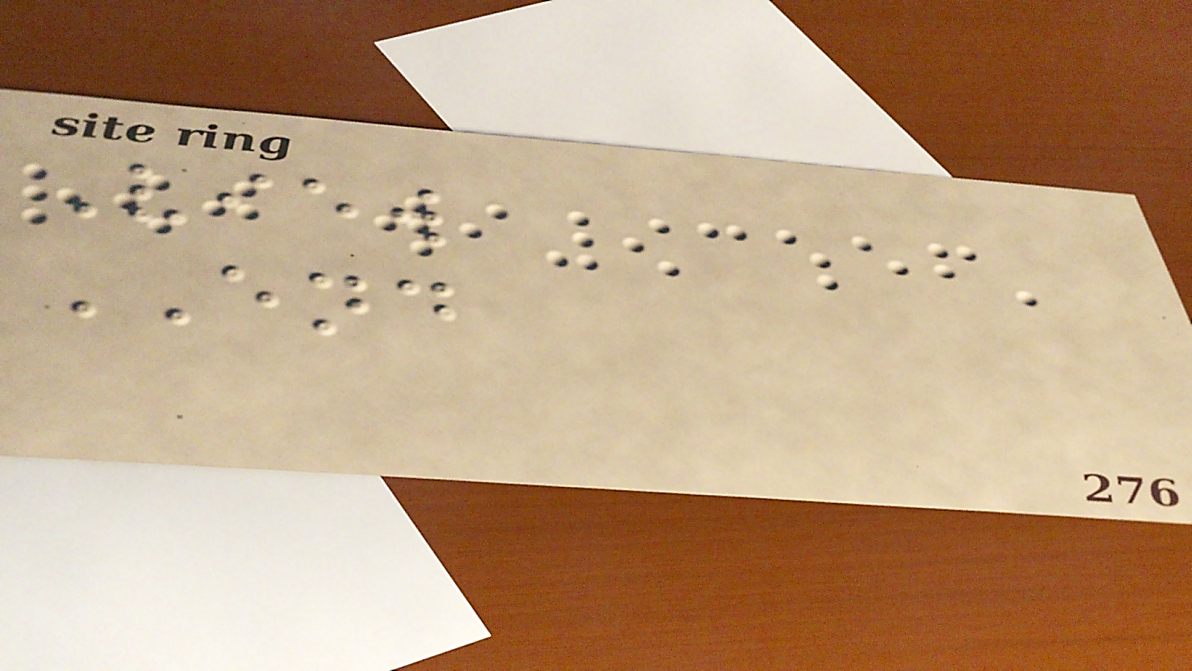View
END
